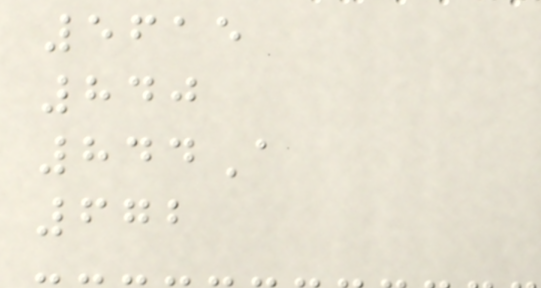5615
840
844A
672
